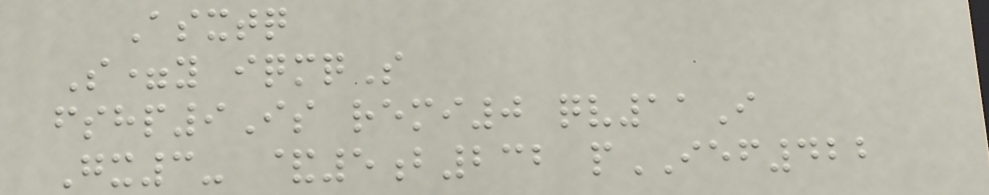Asxtq
S=y iqmqS
fshp9Is remi0 qv11I
Gx3- &5b232 pIEF422
